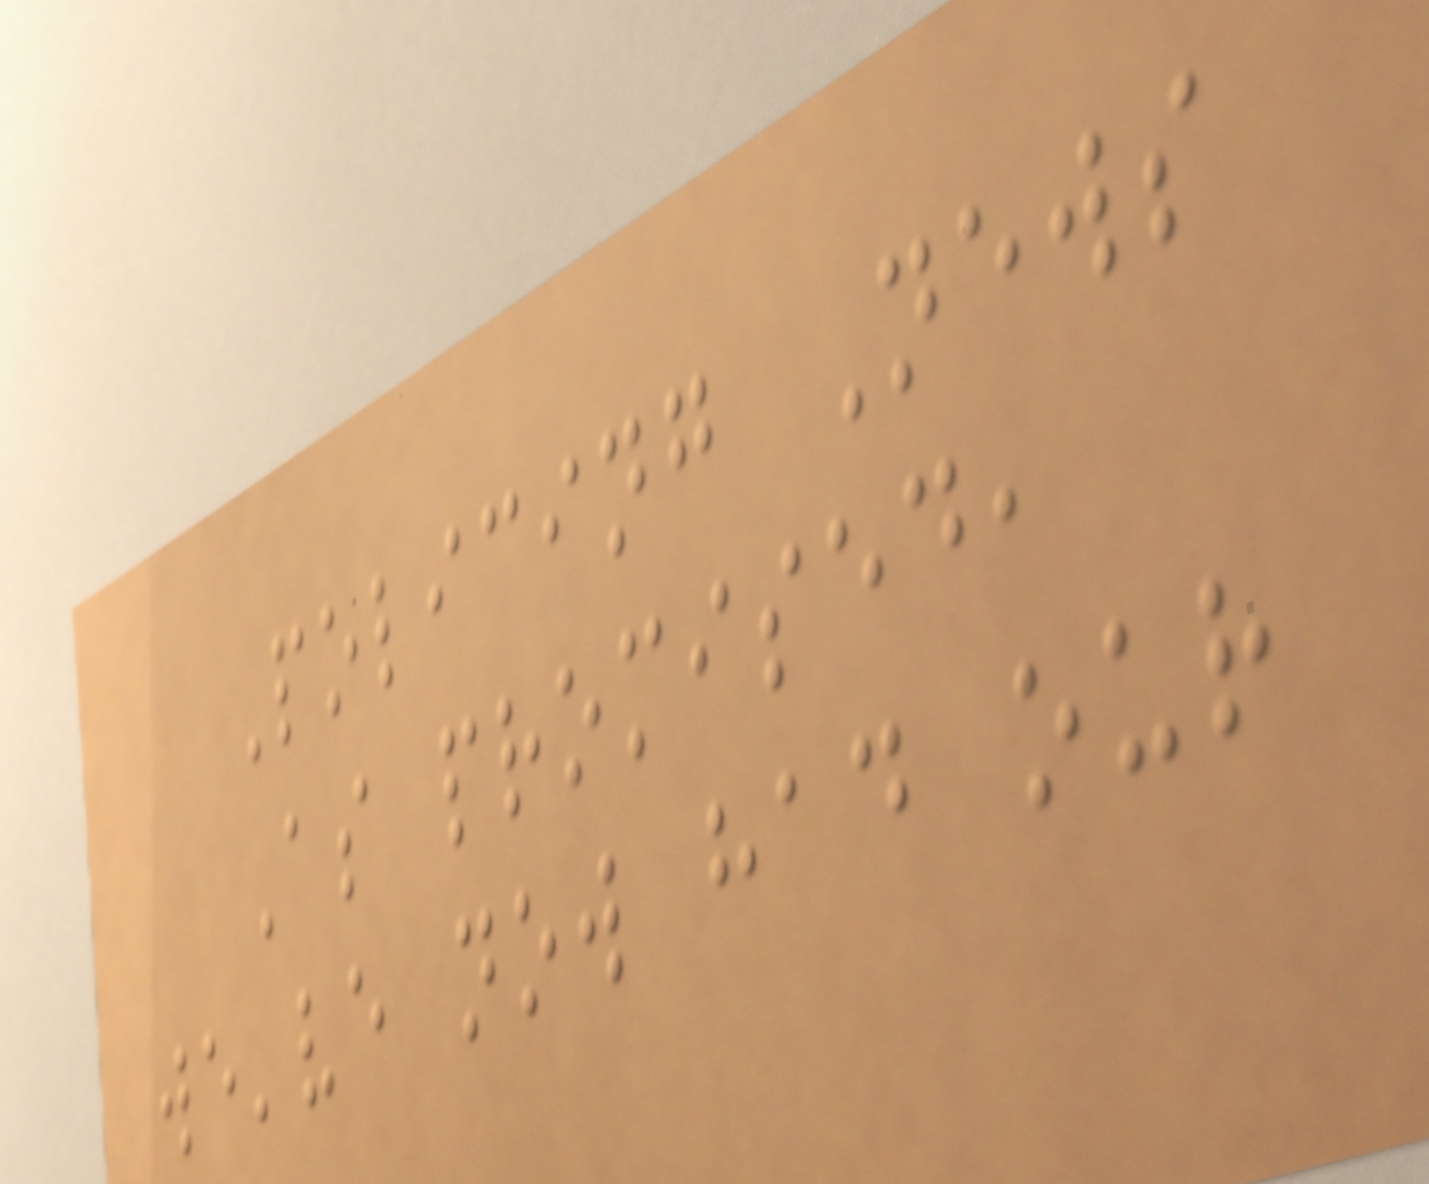Policing News
As promised,
we've now had our
